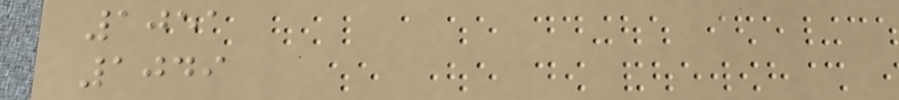1051
1049
